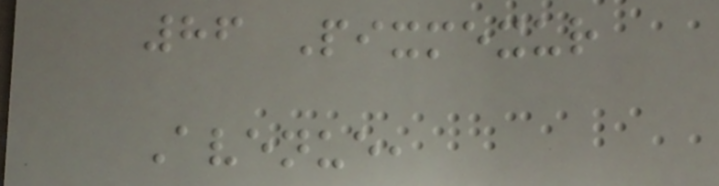86 Pixmexur
Avenue,
